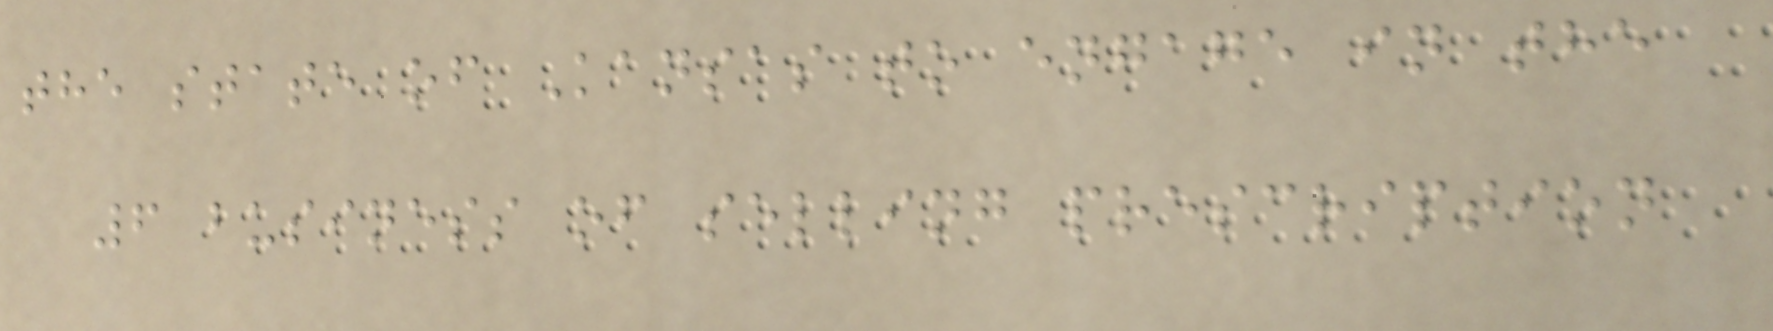the state of Kansas to engage in the
6 business of selling prescription
